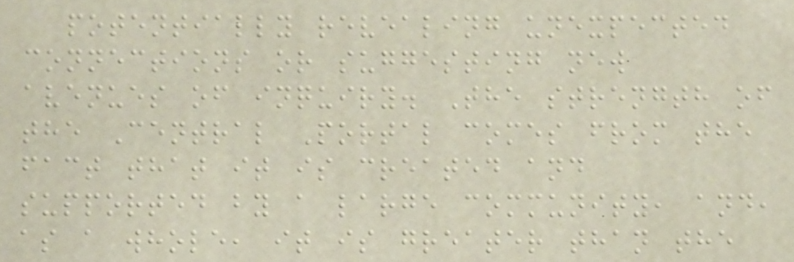potentially revealing unexpected
connections or suggesting new
avenues of inquiry. The strength of
the Central Portal comes from the
fact that it is created and
supported by a large community, and,
as a whole, it is greater than the
